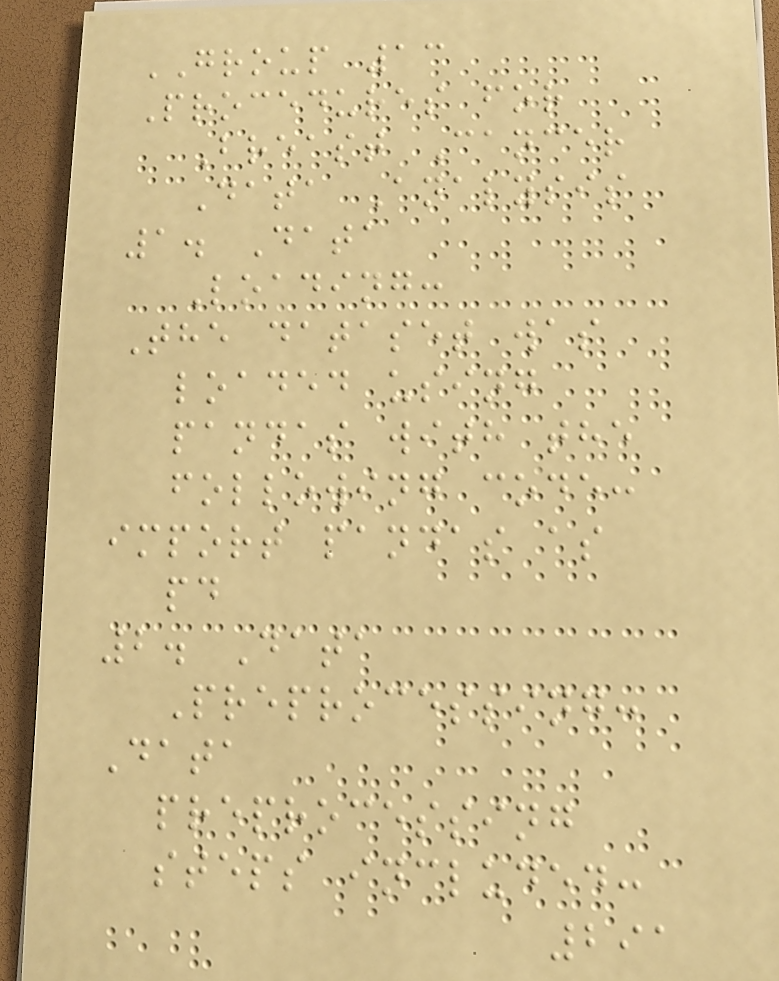GROUP 13
Procedures for
Breast Cancer
Data Analysis
1. Data
Loading:
The dataset was
loaded using
pandas with the
following code:
import pandas as
pd
2. Data
Preprocessing:
Data
preprocessing
steps included:
291
